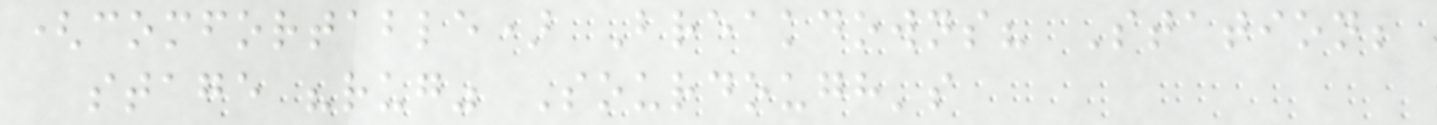(comfortable) Breakdowns? Station;
stage "rug" Sourdough's
